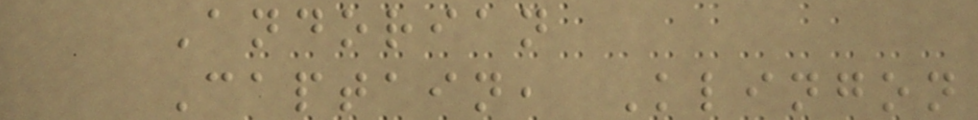Andorian
Captain, Klingon
